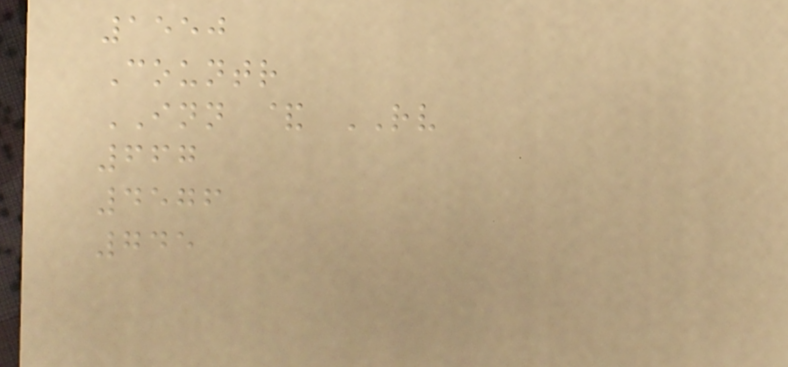1550
Countr
INN & RV
667
4576
745
